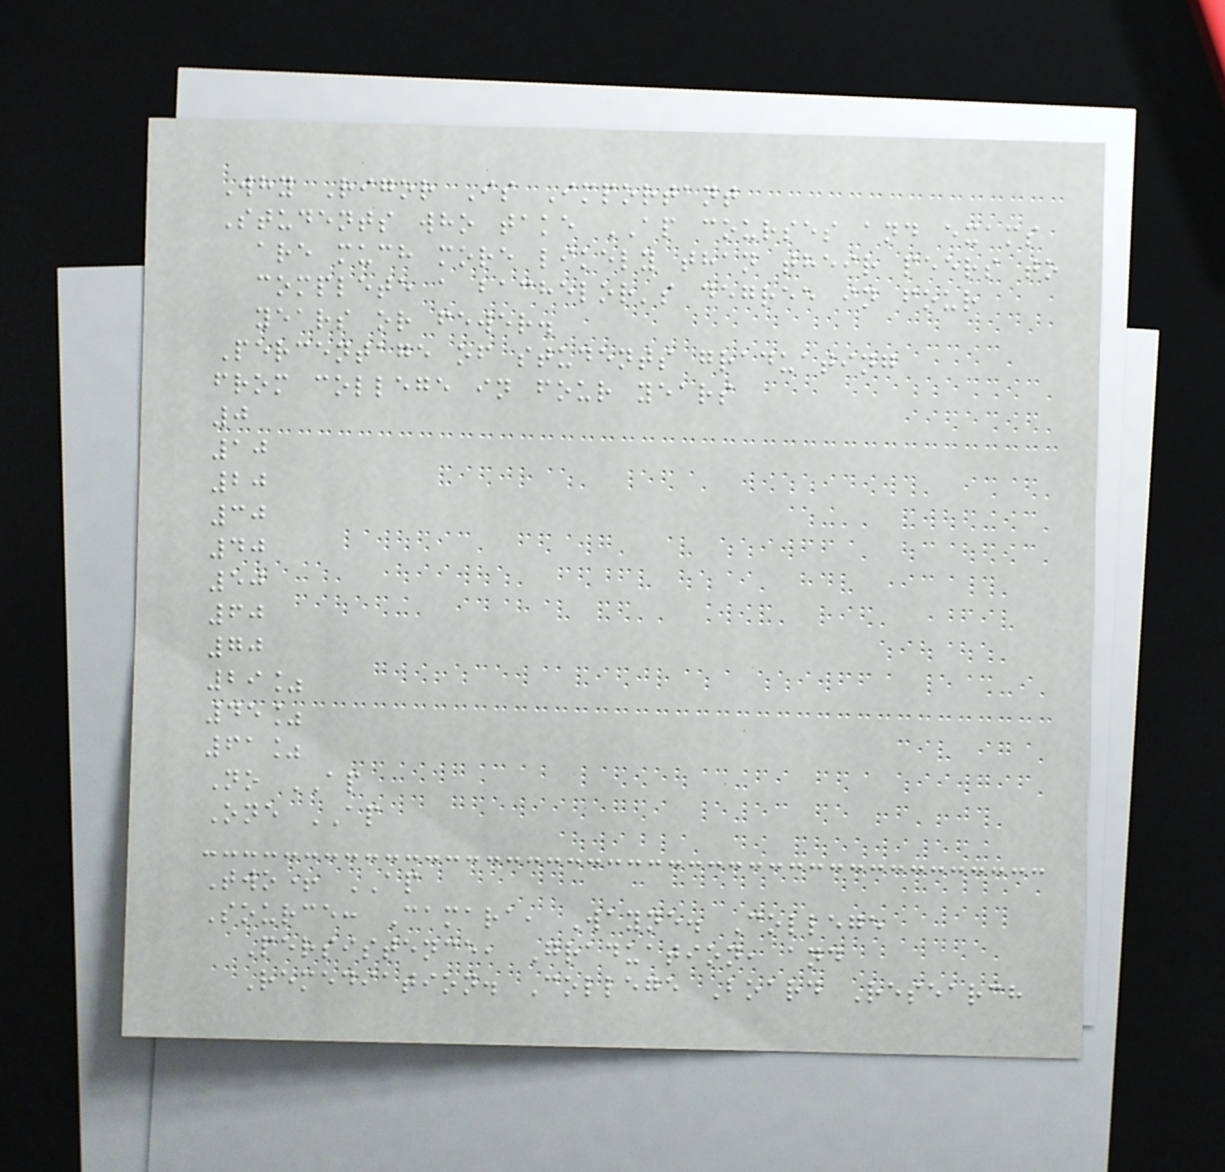Why Rigor Is Important
Students who take AP courses and exams
are much more likely than their peers to
complete a bachelor's degree in four
years or fewer.
Percentage of students graduating
from college in four years
0
10
20
30
40
50
60
70
29%
45%
61%
No AP
One AP
Two+ AP
Source: Camara, Wayne. College
Persistence, Graduation, and
Remediation. College Board Research
